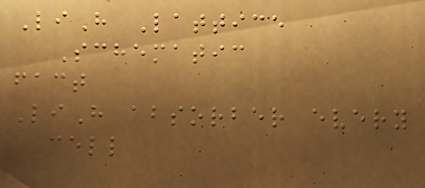LiH Lattice
Schematic
fact
LiH absorber every
cell
